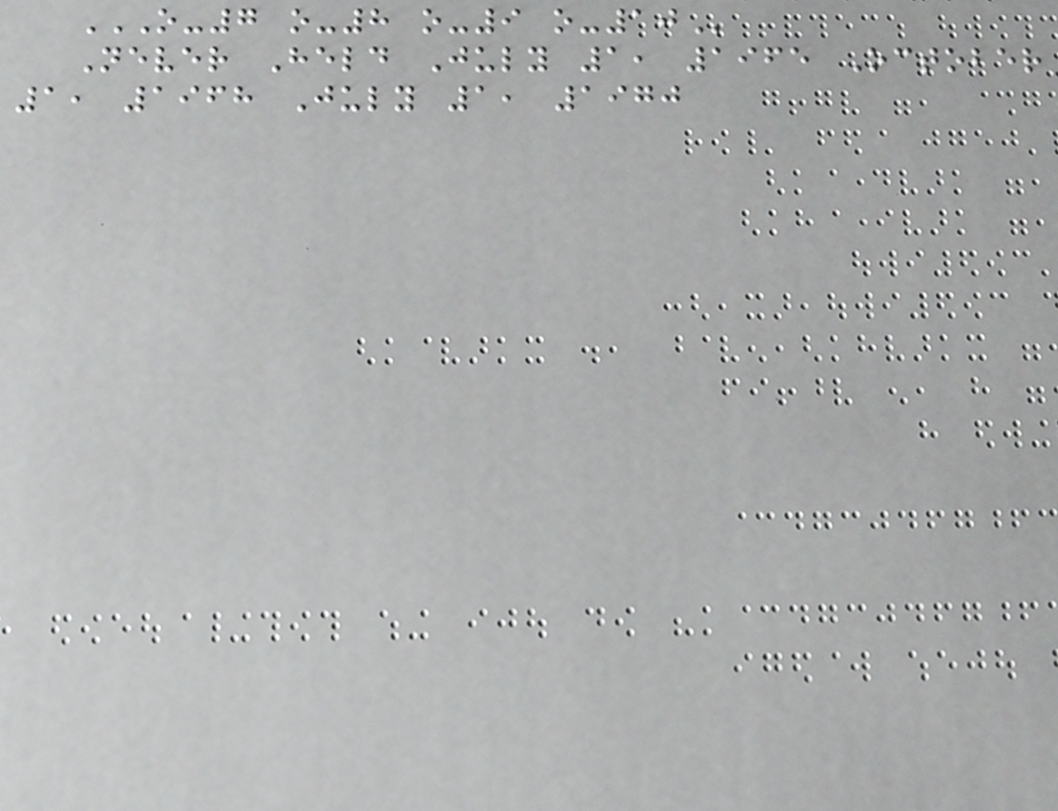O-7 O-8 O-9 O-10
Never Held July 1, 1965 October
1, 1968 July 1, 1970
